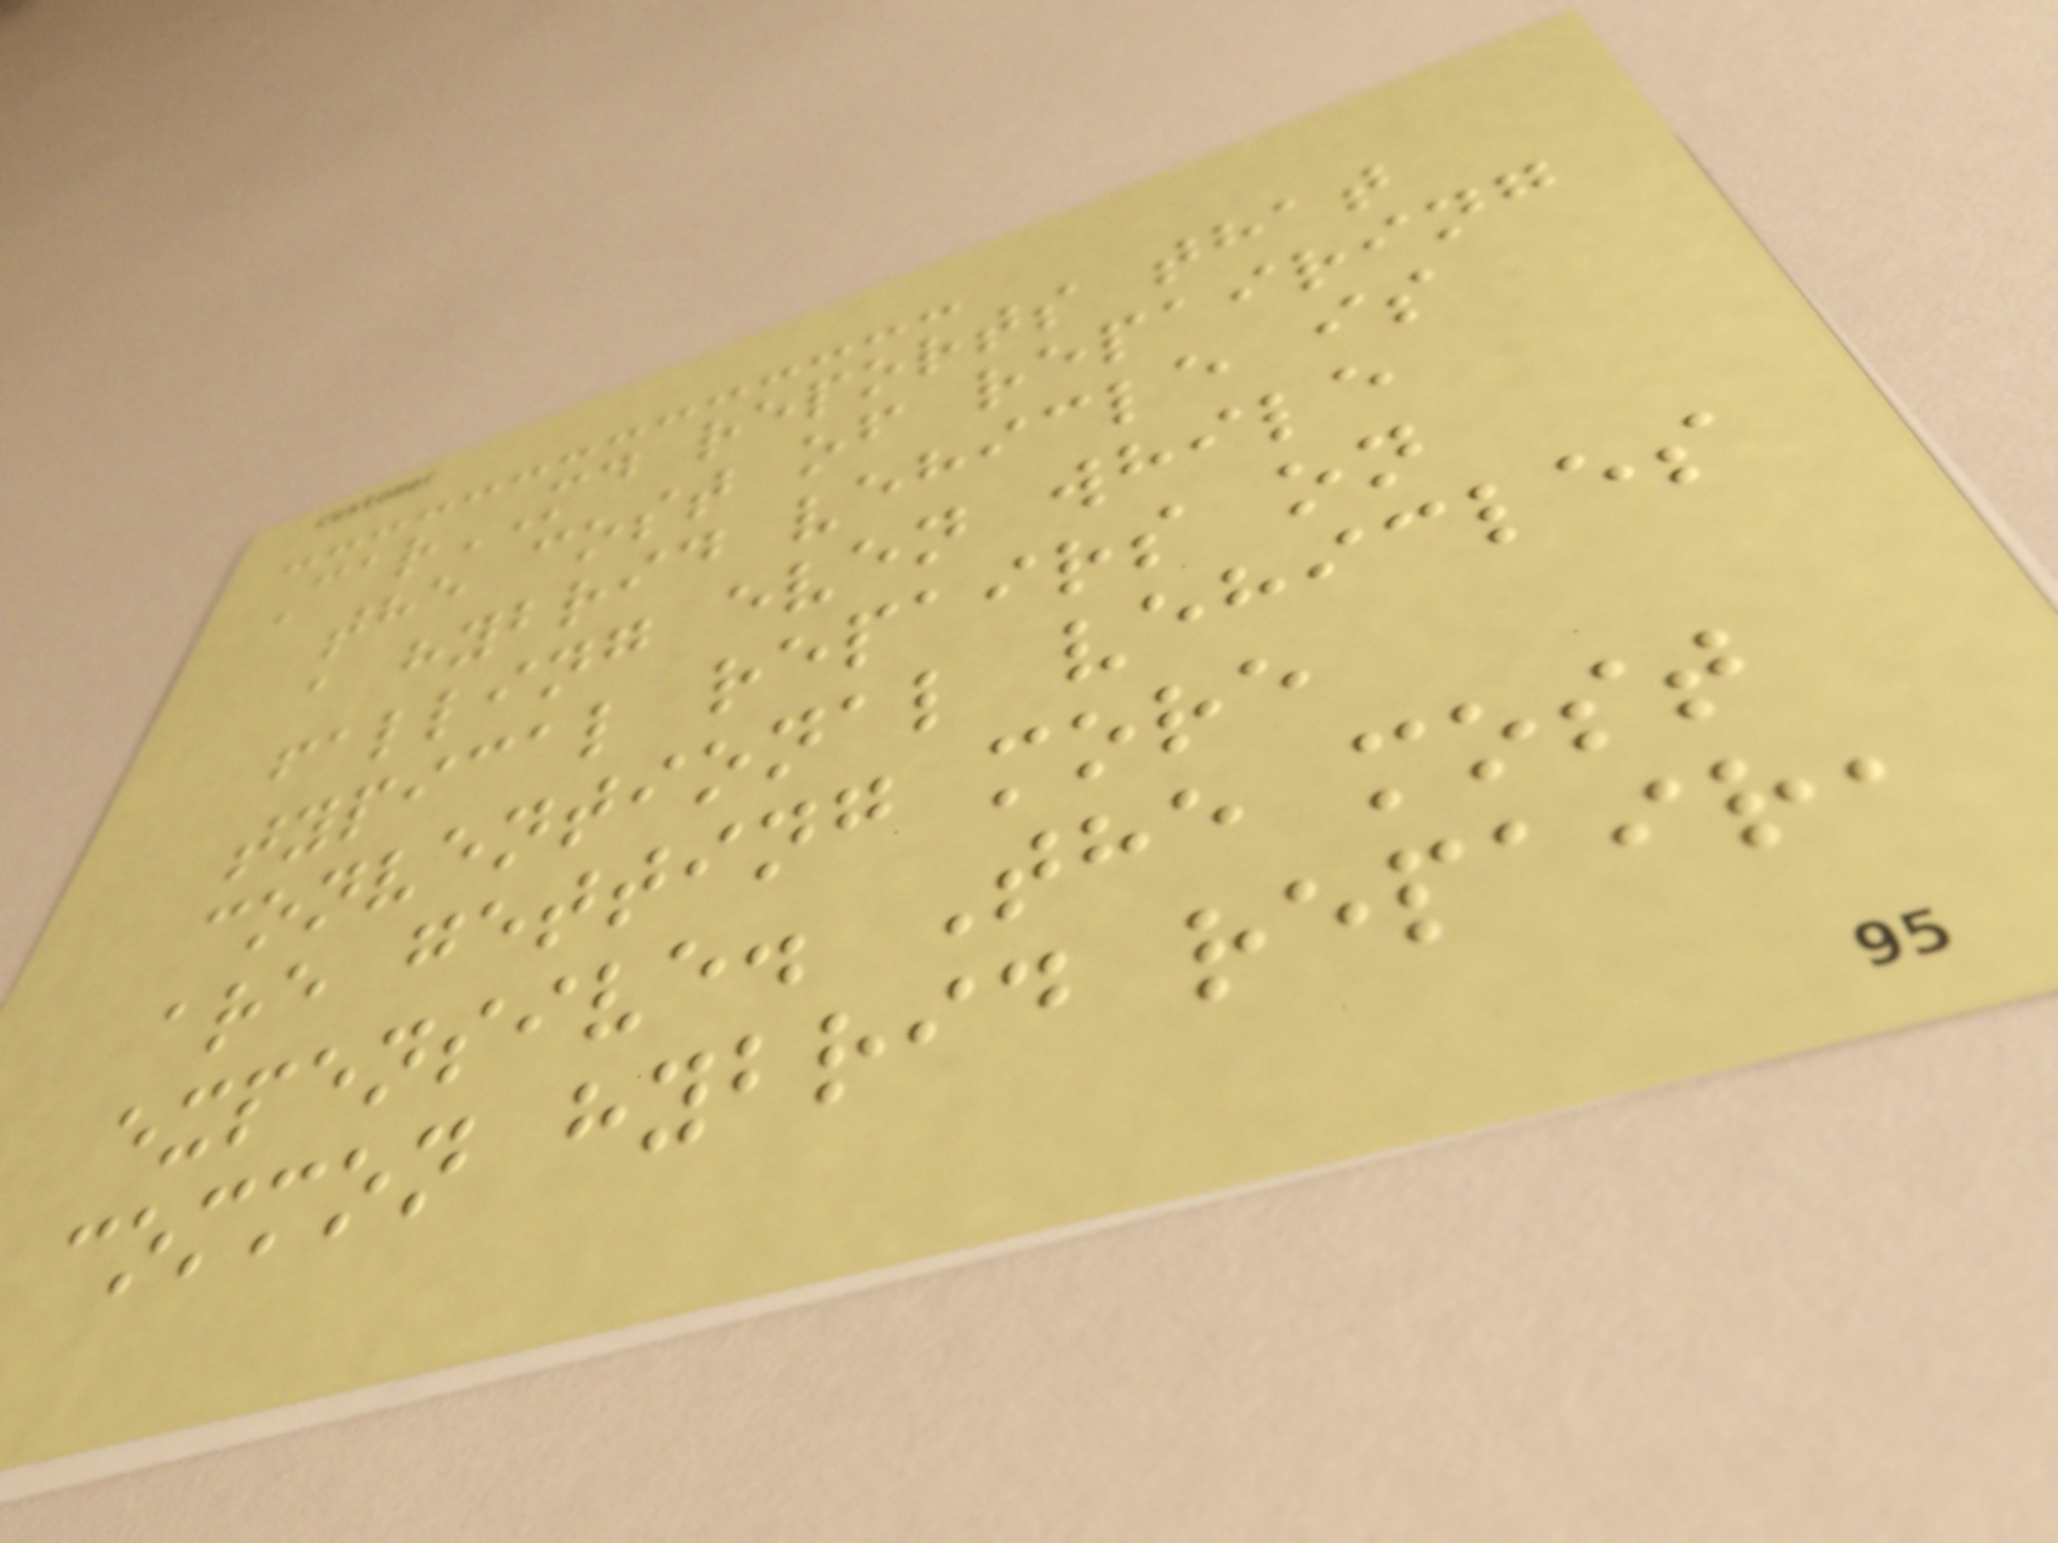CarMD reports that
the cost of repairing
a hybrid vehicle is
falling even while
typical repairs on
conventional vehicles
are getting more
expensive. The most
common hybrid repair,
